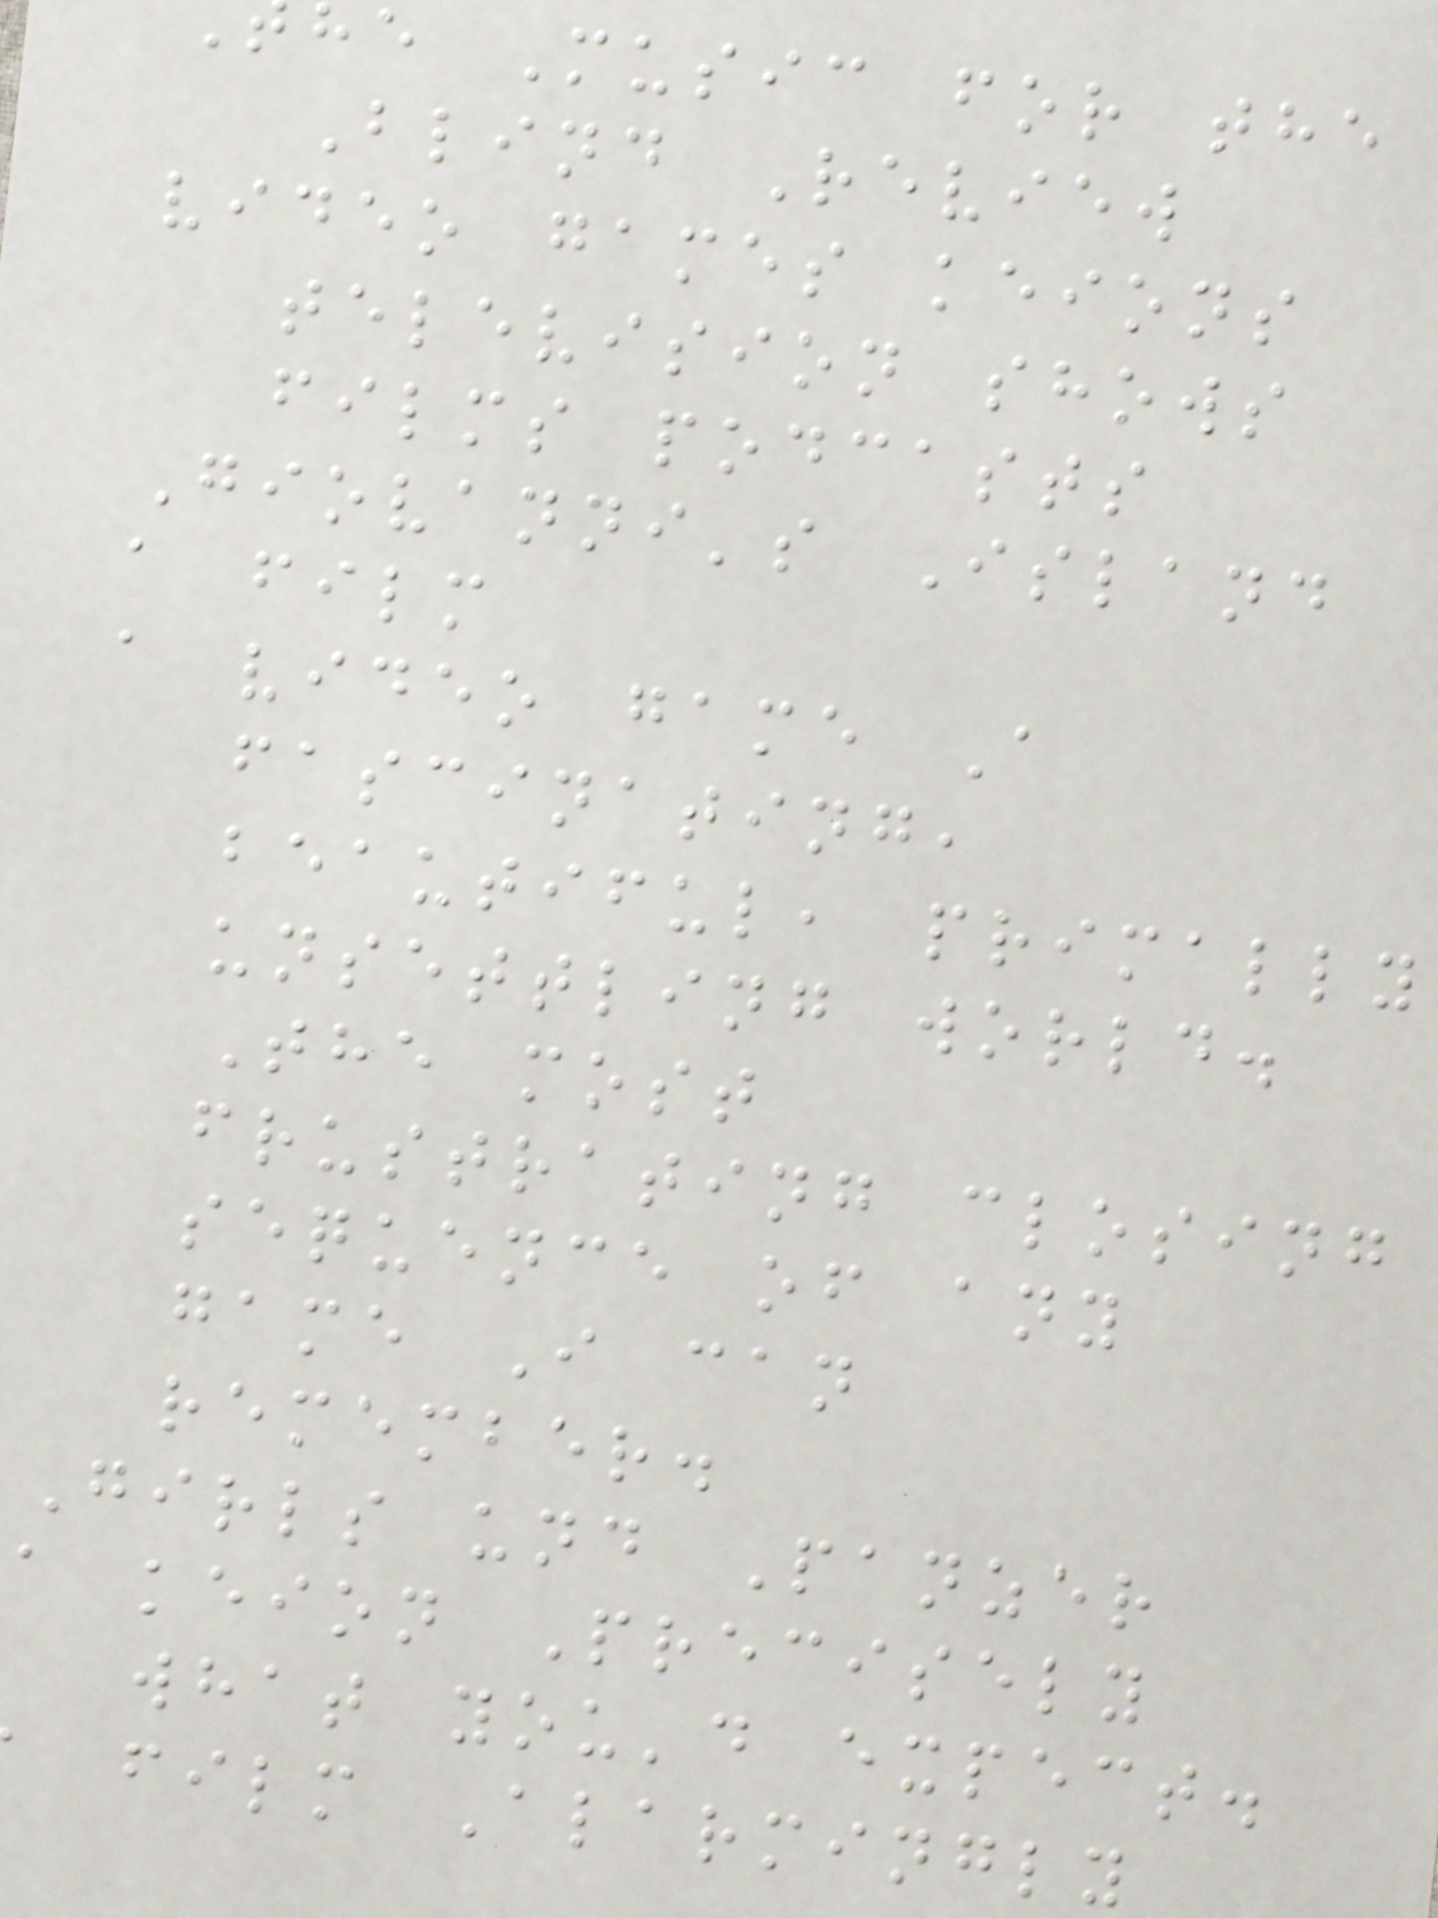e Music for the
Blind Review
video games keions
television shows
films podcasts
Giovanni's Island
a film
a video game A
fascinating,
beautiful, primally
unsettling world.
The most
frustrating closing
sequence of any
game I can
remember.
Girls und Panzer
a keion Precisely
what you'd expect.
film Alarmingly
